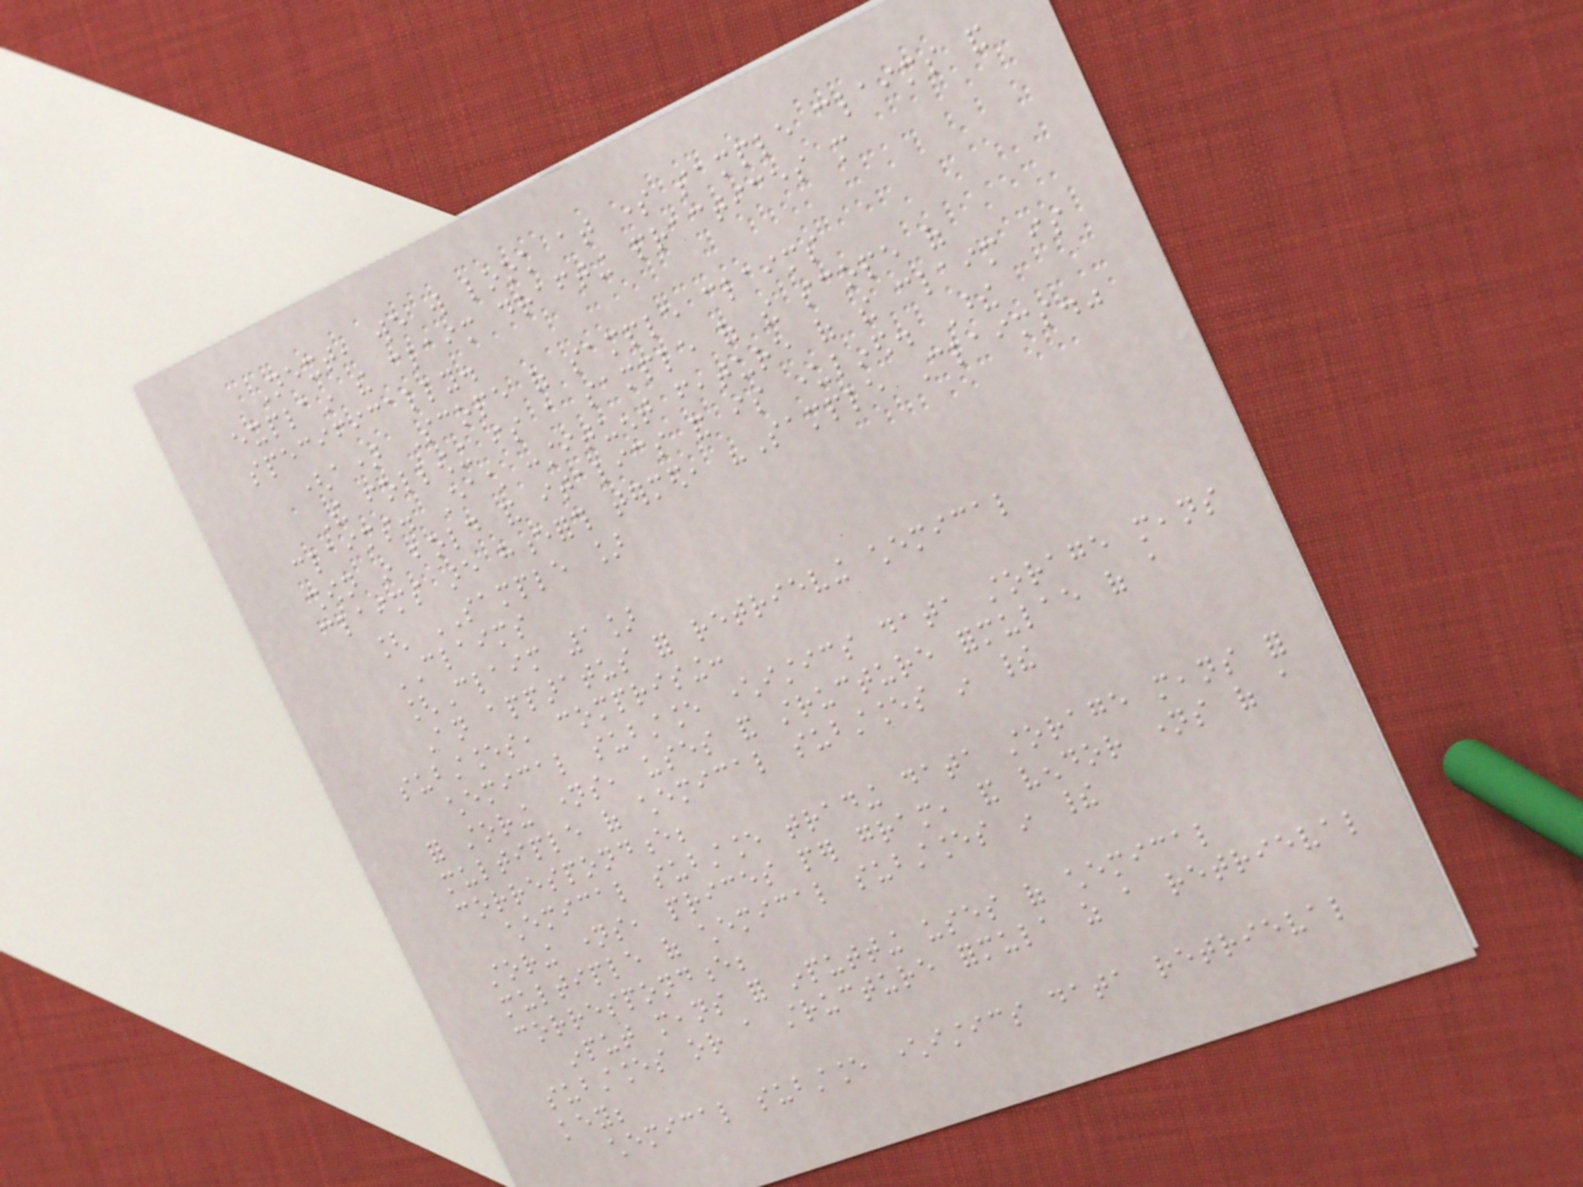Next, we will look at some sample claims and
explain the claim drafting practices more
specifically.
(a) Scope of sample claims
The following is a sample of the scope of
claims. Each constituent feature of the claim is
shown in bold and italics and is underlined. These
claims are henceforth termed, "Sample Claims."
[ SAMPLE ]
CLAIMS
[Claim 1]
An apparatus for retrieving chemical
substances, comprising:
chemical substance characteristics data storage means
for storing names, uses and structure formulae of a
multiple of chemical substances in their
correspondence;
chemical substance trading data storage means for
storing names, prices per gram, and vendor names of a
multiple of chemical substances in their
correspondence;
input means for inputting uses of chemical
substances or a structure formula as a retrieval
key;
chemical substance characteristics data retrieval
